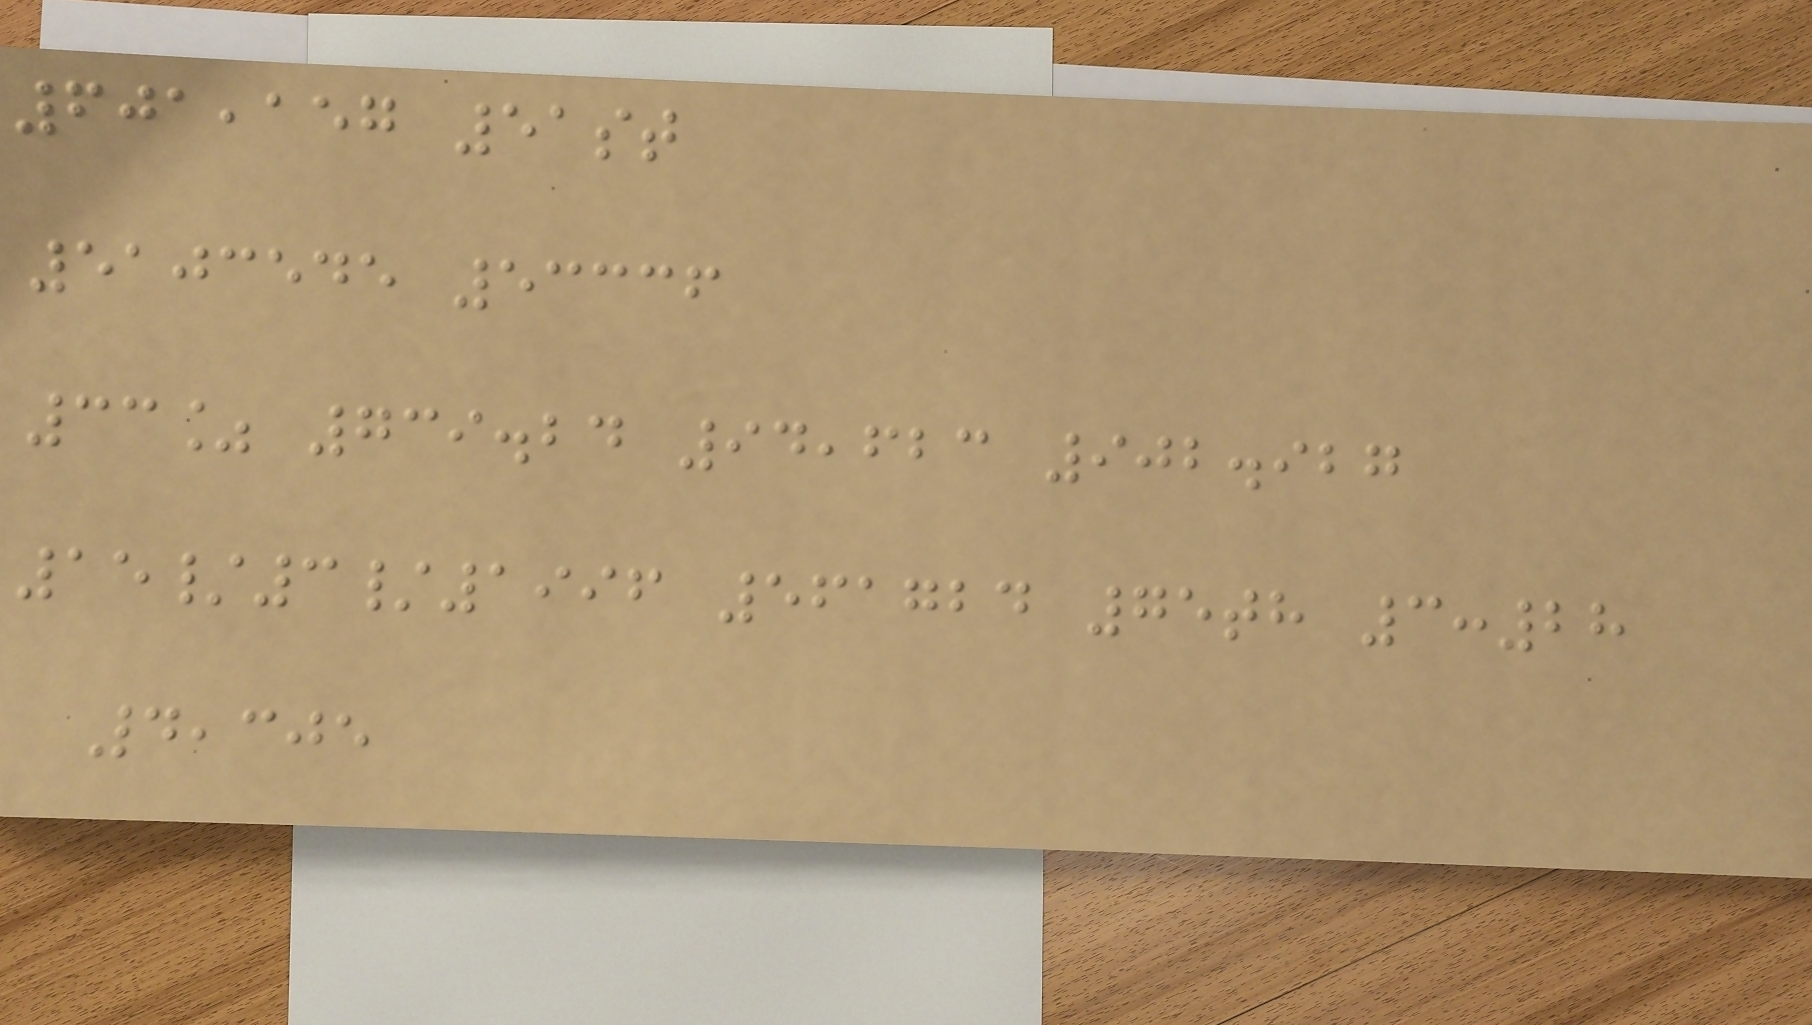601,157 51st
5103545 53336
33% 739.24 94,623 902.927
15/3/1996 561724 75th 3:28
4,305
